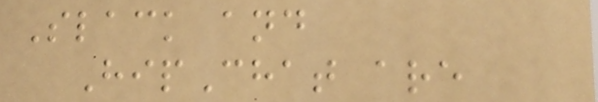Slack and
HipChat are
